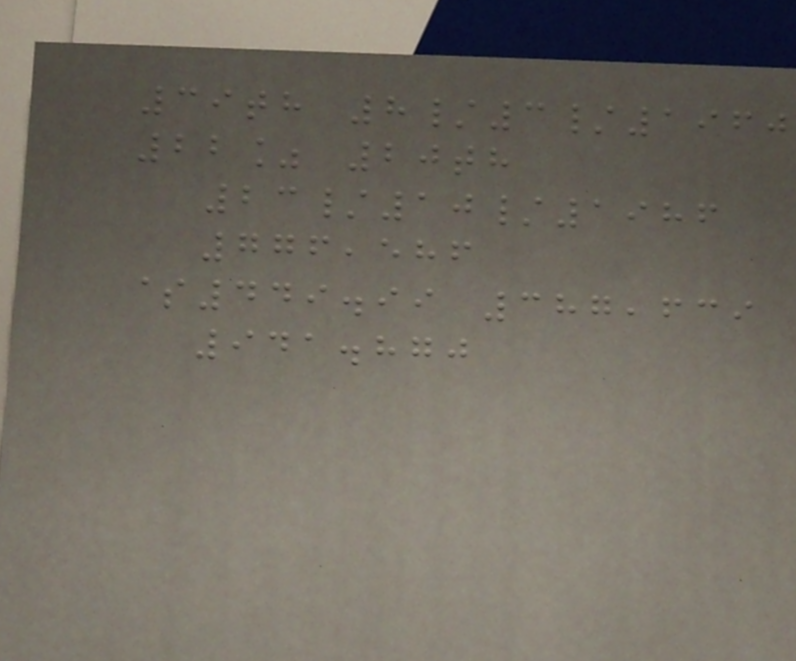39th 8/3/1960
22% 20th
23/10/1986
776,586
$449.99 387,639
941.870
